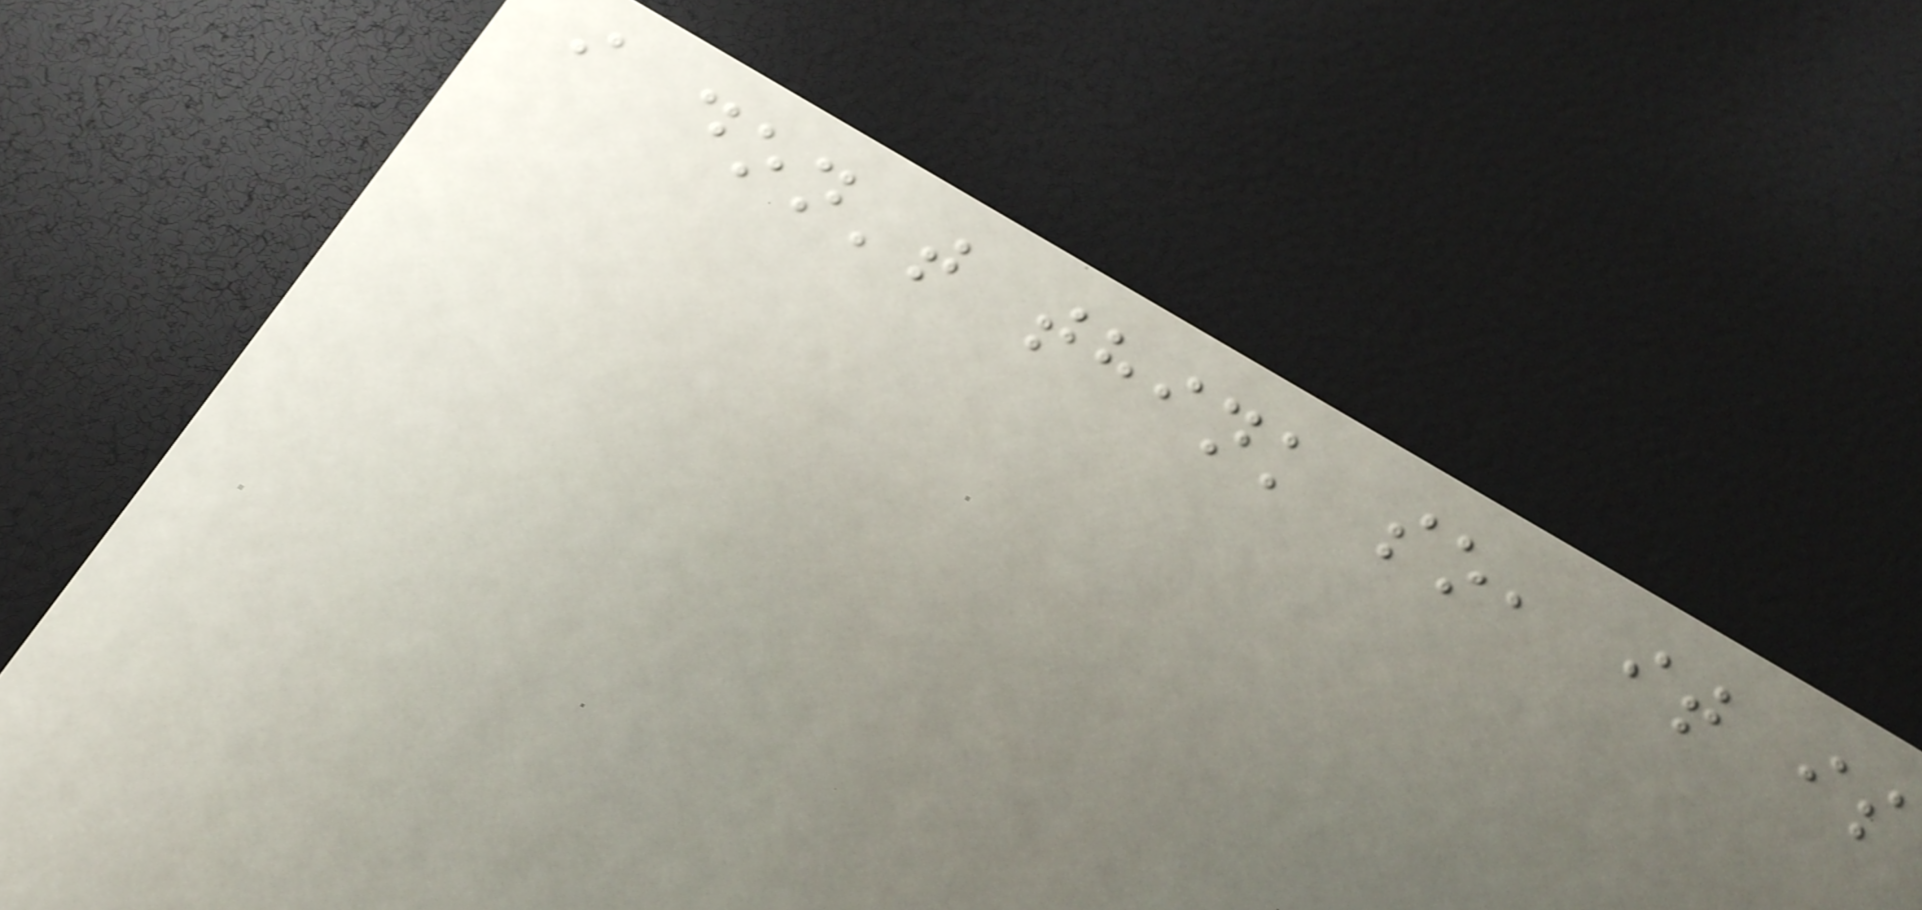i don't think so, it is
